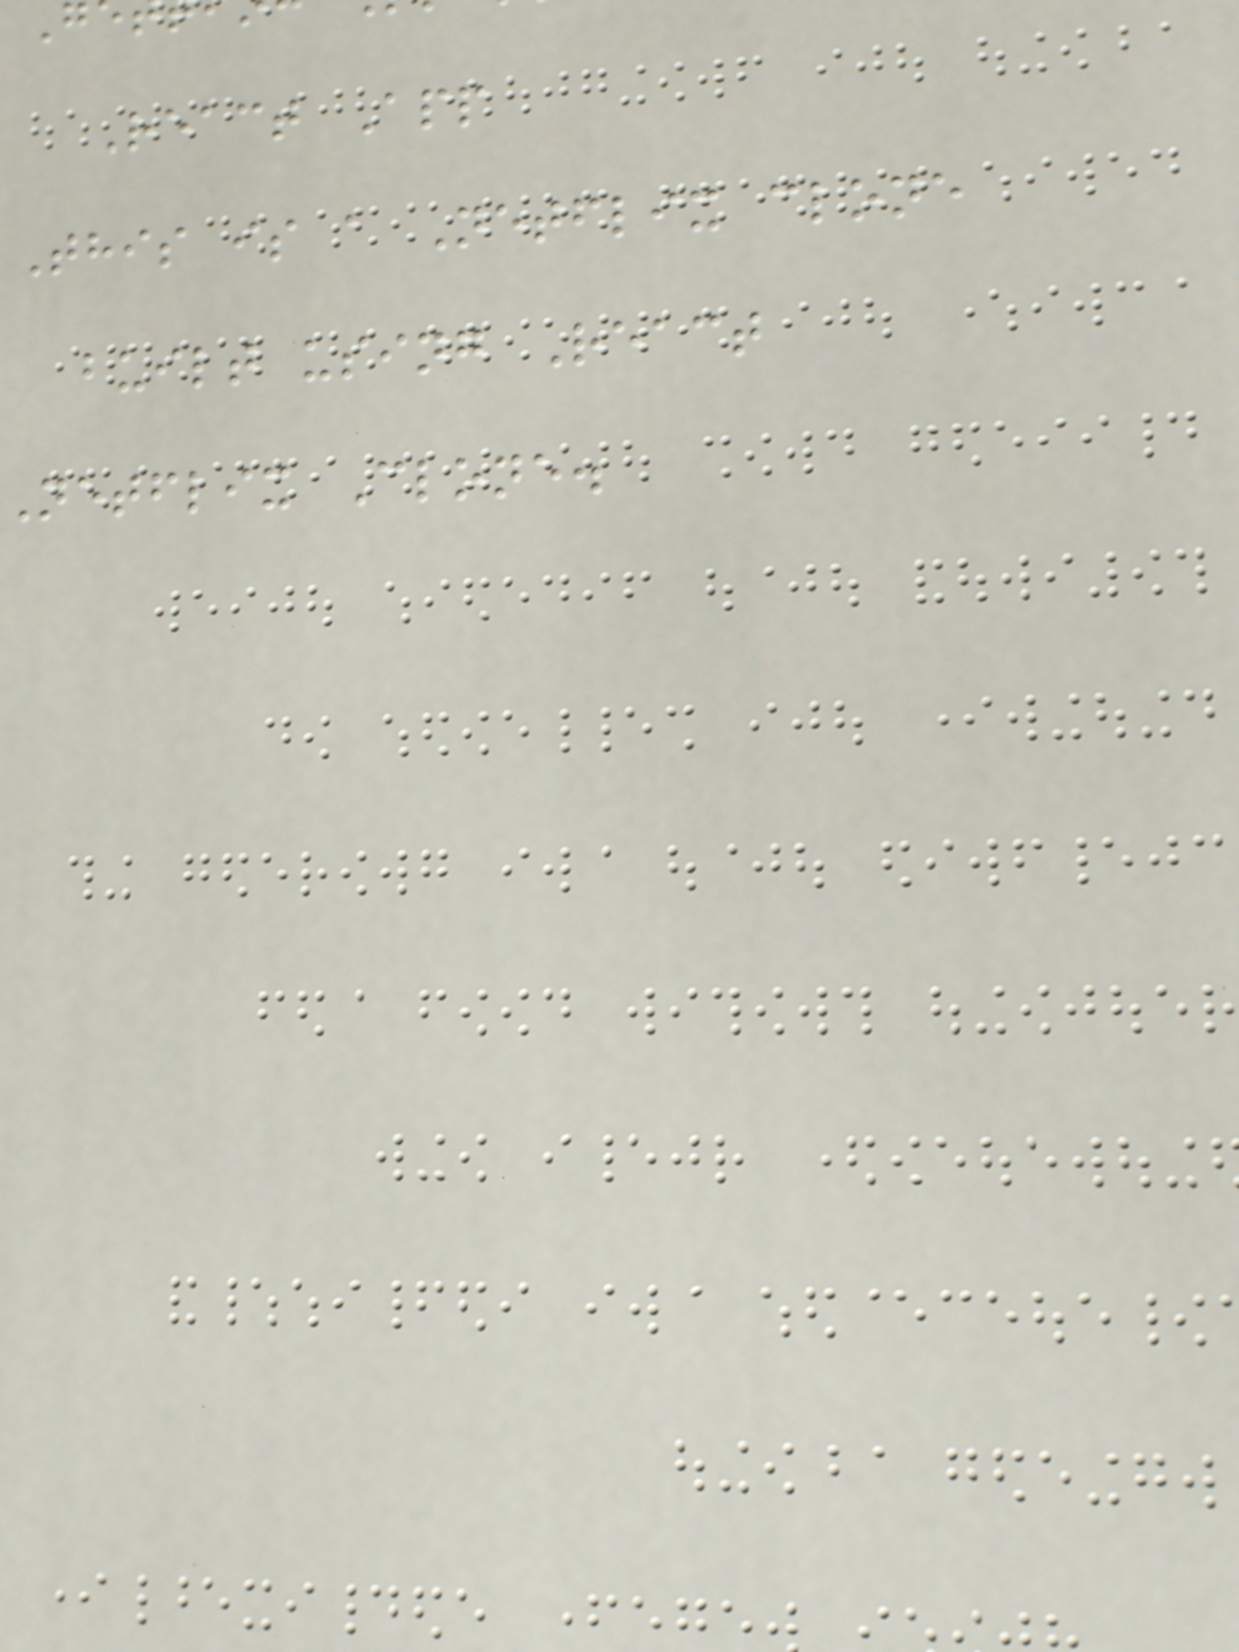React App
This is a Netflix clone
built using React
Netflix Clone.
